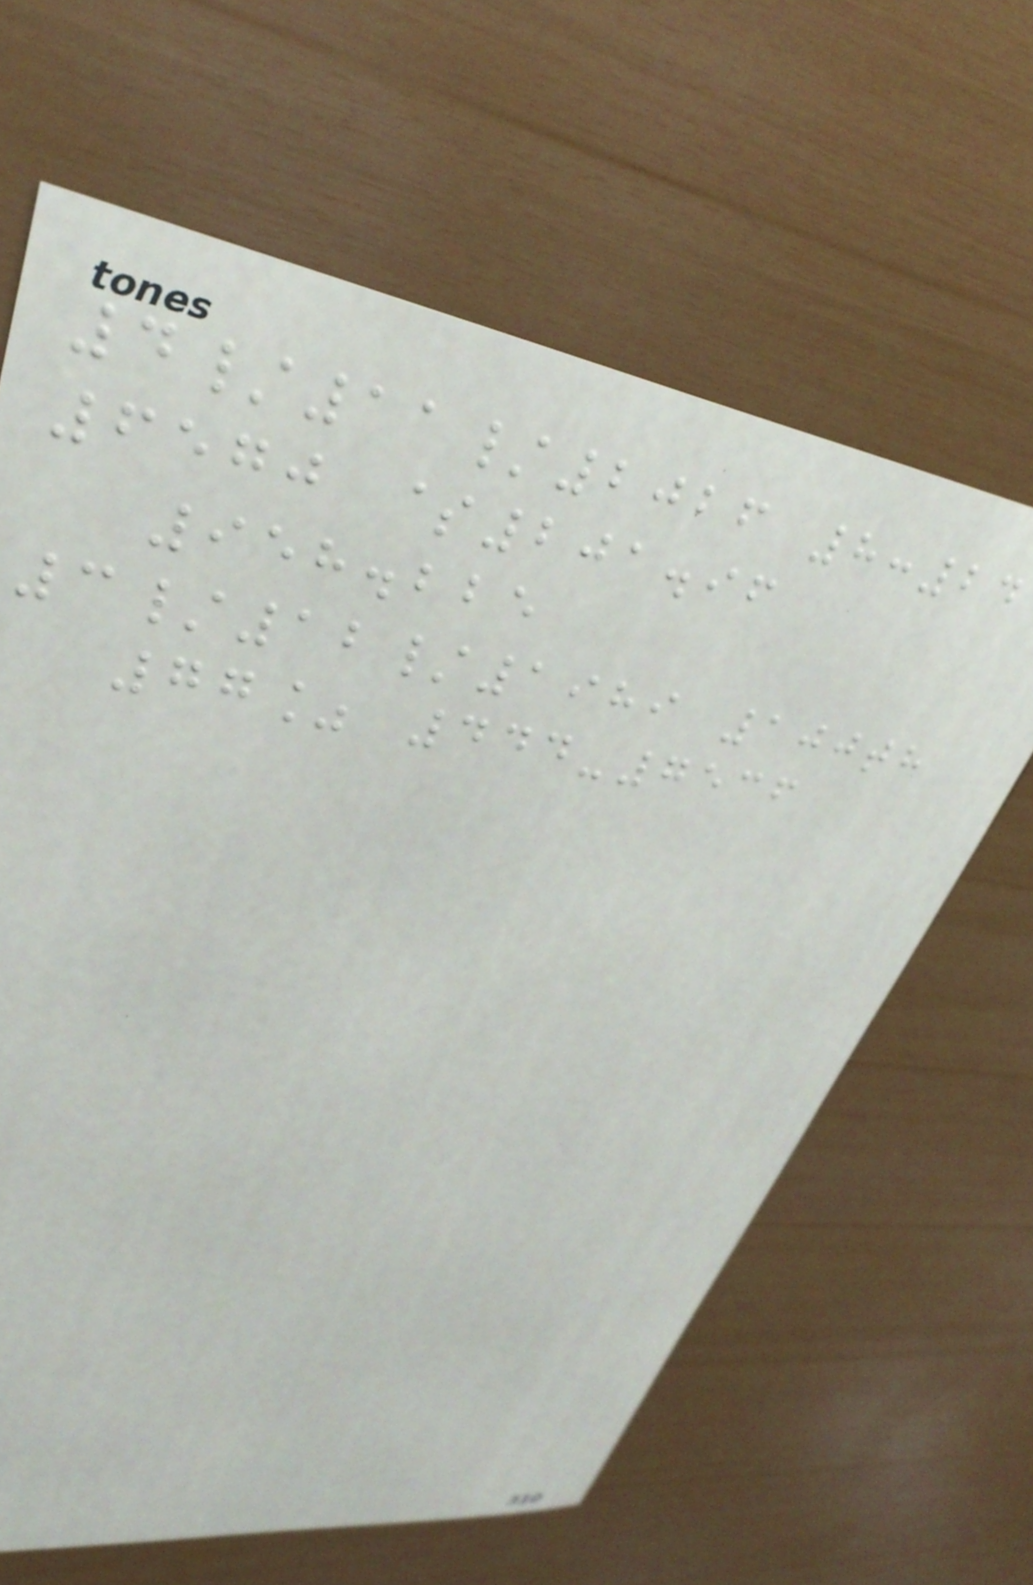4/11/2026 8:24
6570 $201.96
958.225
3/12/1989 100th
77% 444-7536
